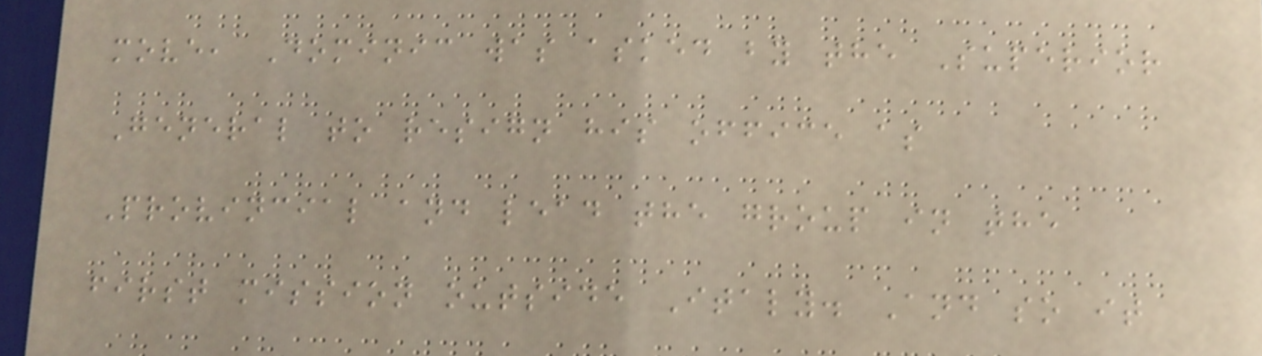move, Dominic was asked by the Superior
General to resign his office as
Provincial and lead the group in the
first mission outside Italy. And so it
